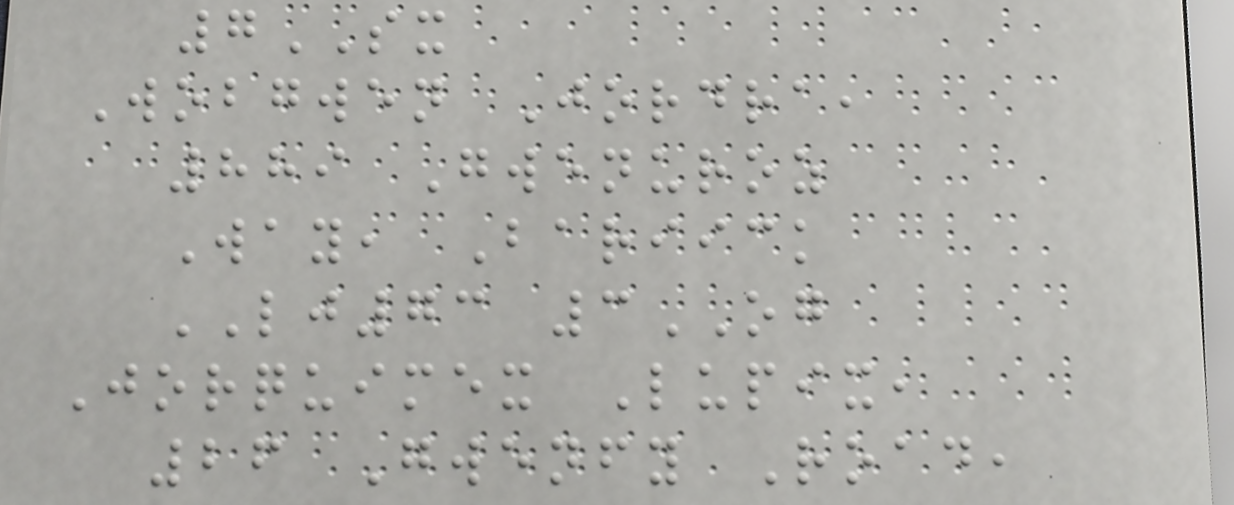7SX
Wobgwen Jordra,
889 Gwenuroz
Way, Bariick
LJ73 3OG
Jorquimex Lupix,
26 Gwenfy Road,
